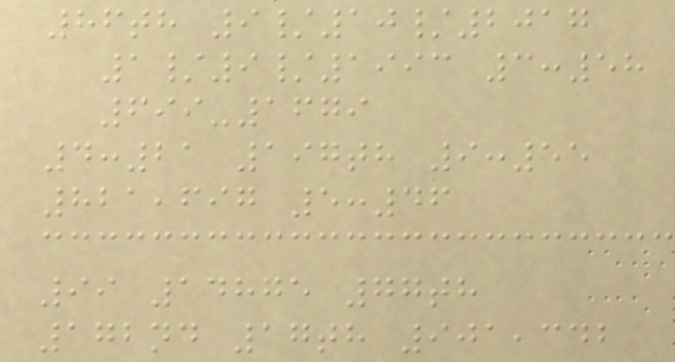86th 9/10/2017
1/9/1993 3:58
699-1679
4:21 197th 9:55
821,697 5:46
99 14875 77th
172nd 17th 901,342
